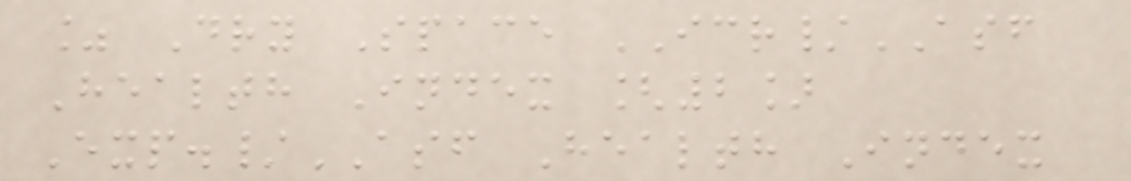% Dry Space ICR/ASF
Health Index [2]
Exp./ASF Health Index
